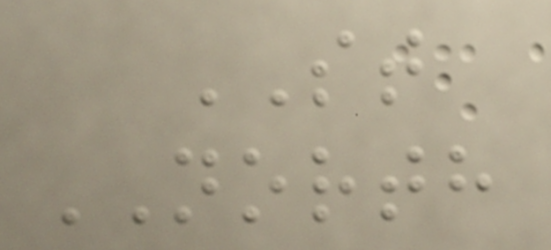ST
NORTH
